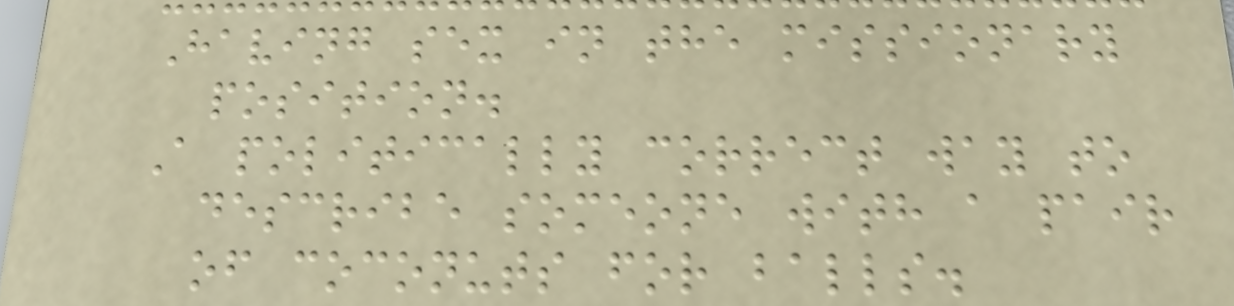Having sex in the missionary
position.
A politically correct way to
describe someone with a pair
of coconuts for balls.
